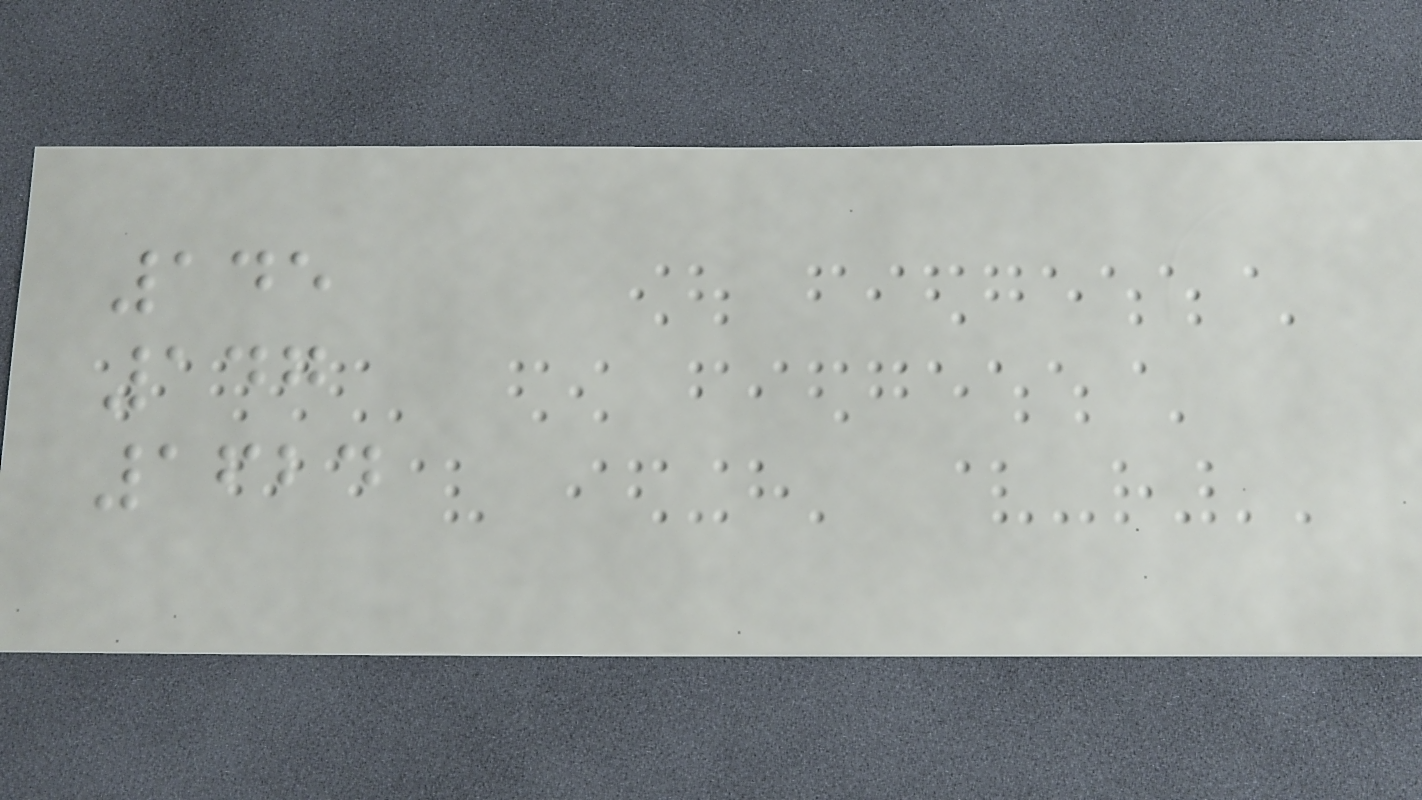145
147
1624
